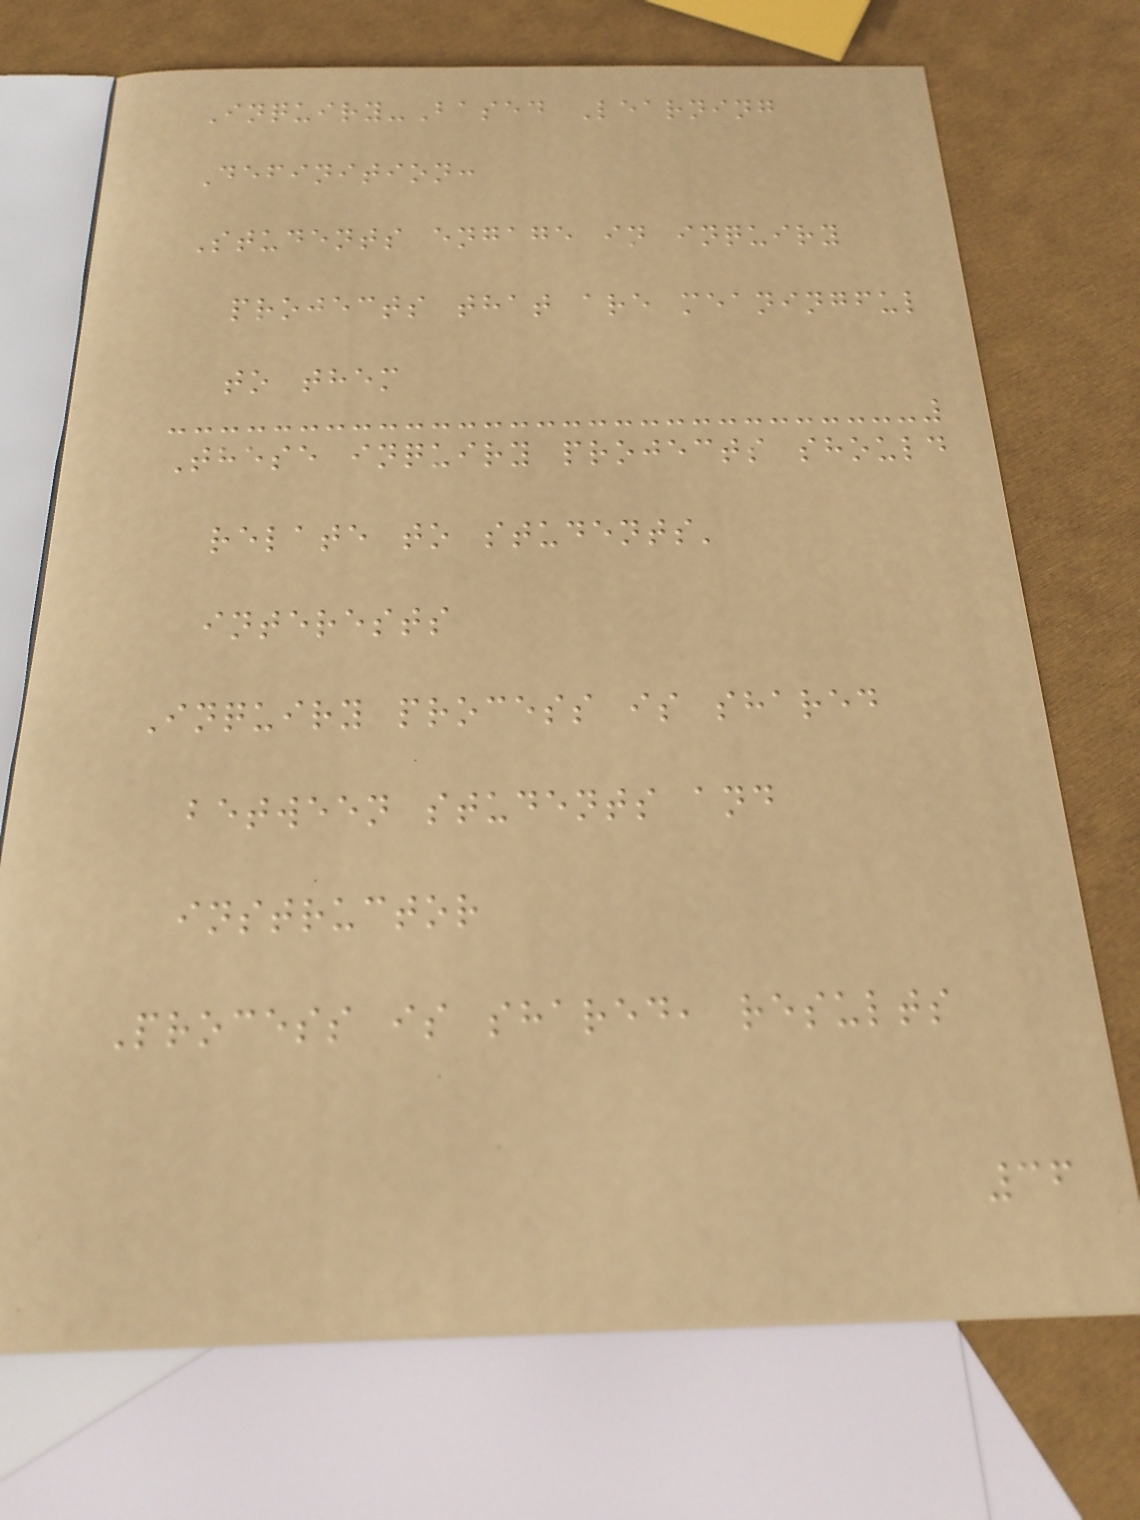Inquiry-Based Learning
Definition:
Students engage in inquiry
projects that are meaningful
to them
These inquiry projects should
relate to students'
interests
Inquiry process is shared
between students and
instructor
Process is shared, results
36
